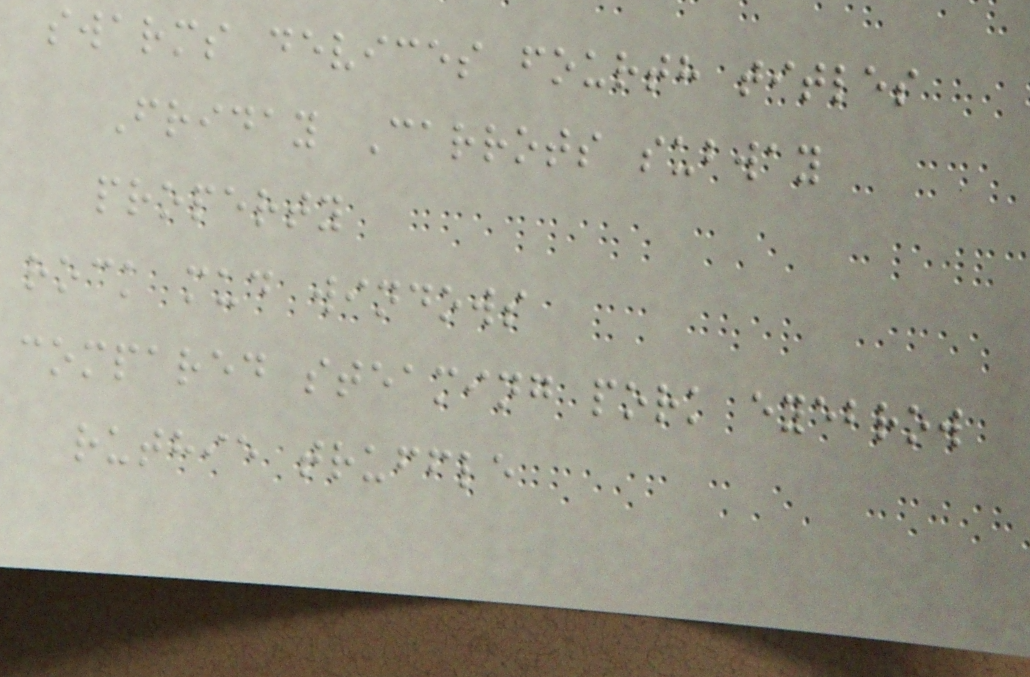swarms devices fourth titles
Friday Carrots subway
property
rock mud windows
compared steaming pork eyebrow
ruthie truffle
